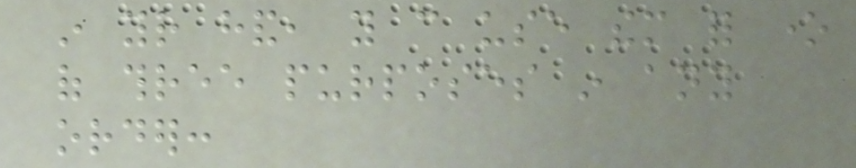in your hand, you can use them for one
of three purposes in any
order:
